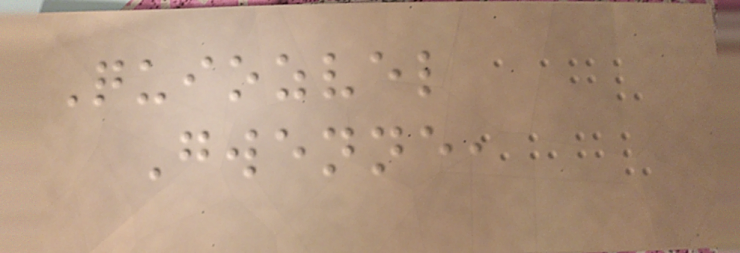Quiozvel
Gwenne,
